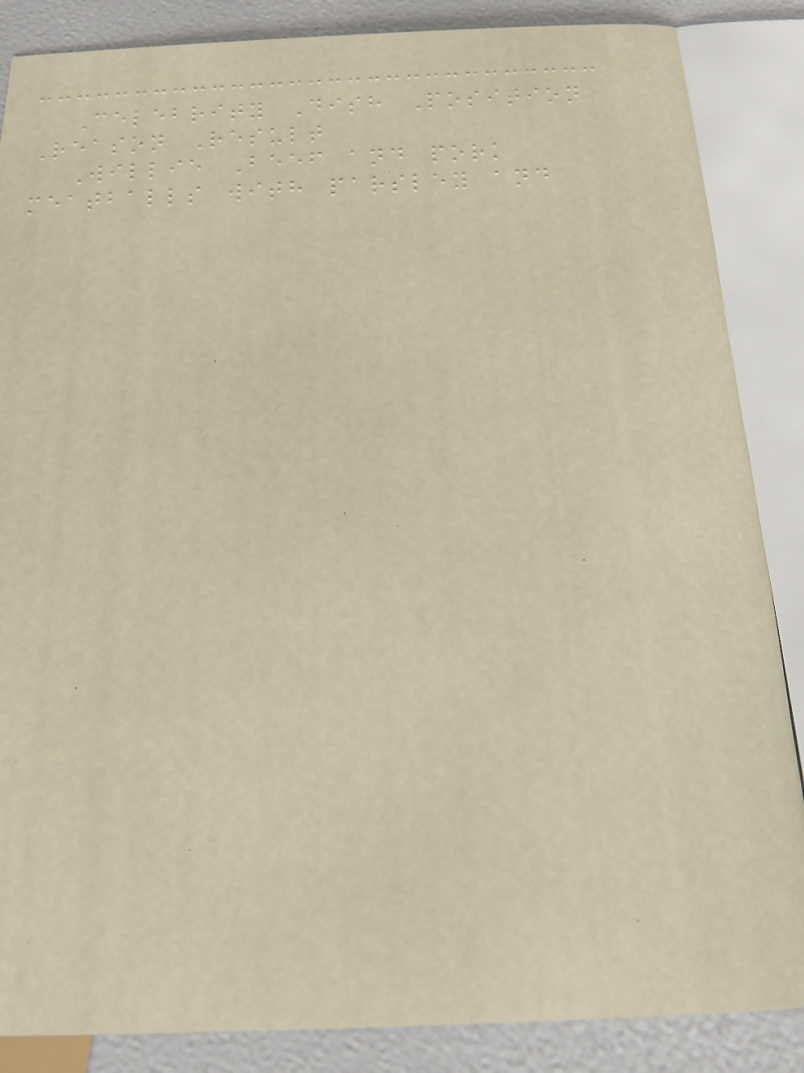Celebrity Dish Position
Reason Result
Willie Beef and pork
meatballs with parsley and
